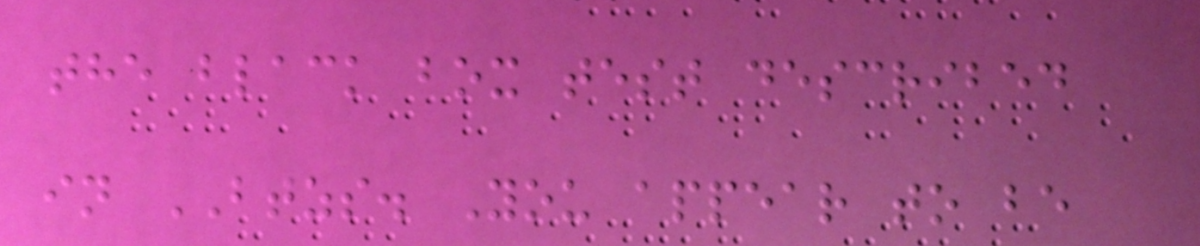the black box test described
in BTZS. You appear to be
